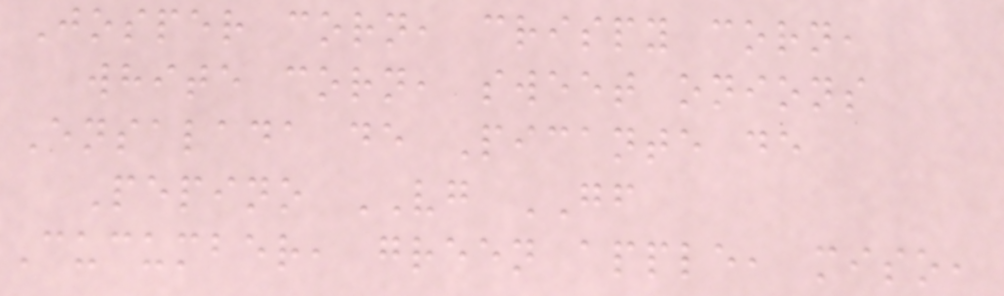Josper corn, crispy corn,
white corn, sweet onions
Ensalada de Picante de
Pepino VG GF
Cucumber, green apple, miso,
